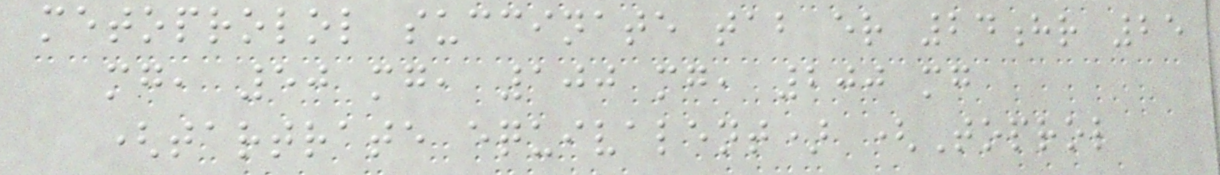metoprolol succinate tab er 24hr 25
mg, 50 mg, 100 mg, 200 mg
(tartrate equivalent) (Toprol
